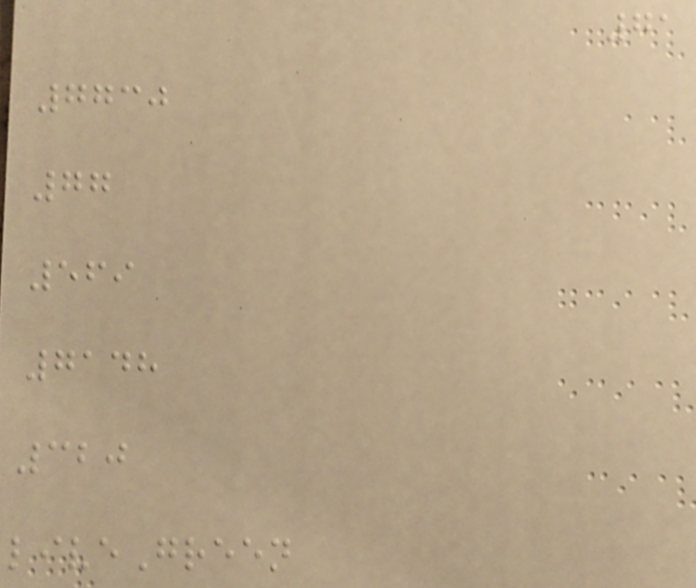71
7730
77
569
7148
320
liveGreen
